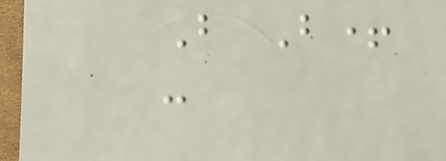B B+
-
